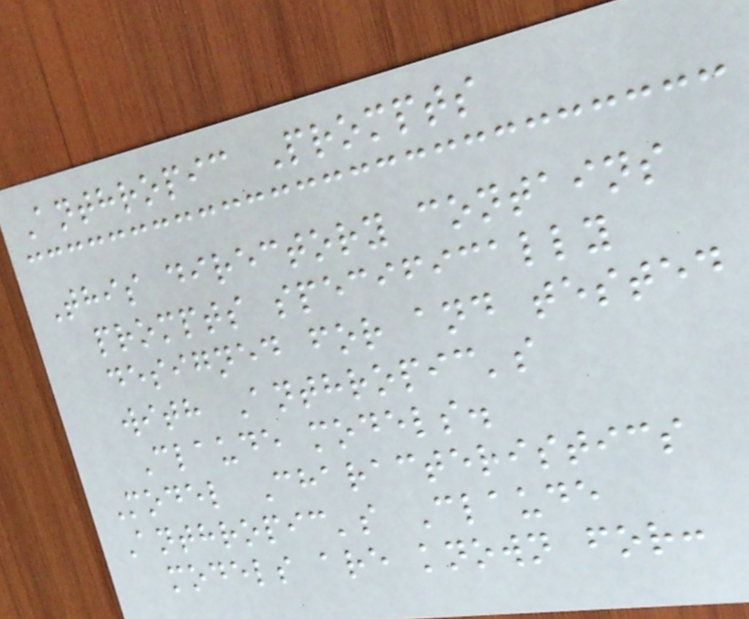Anthropic Prompts
This directory contains
prompts specifically
designed for and tested
with Anthropic's
Claude models.
Model Characteristics
Anthropic's Claude
models are known for:
